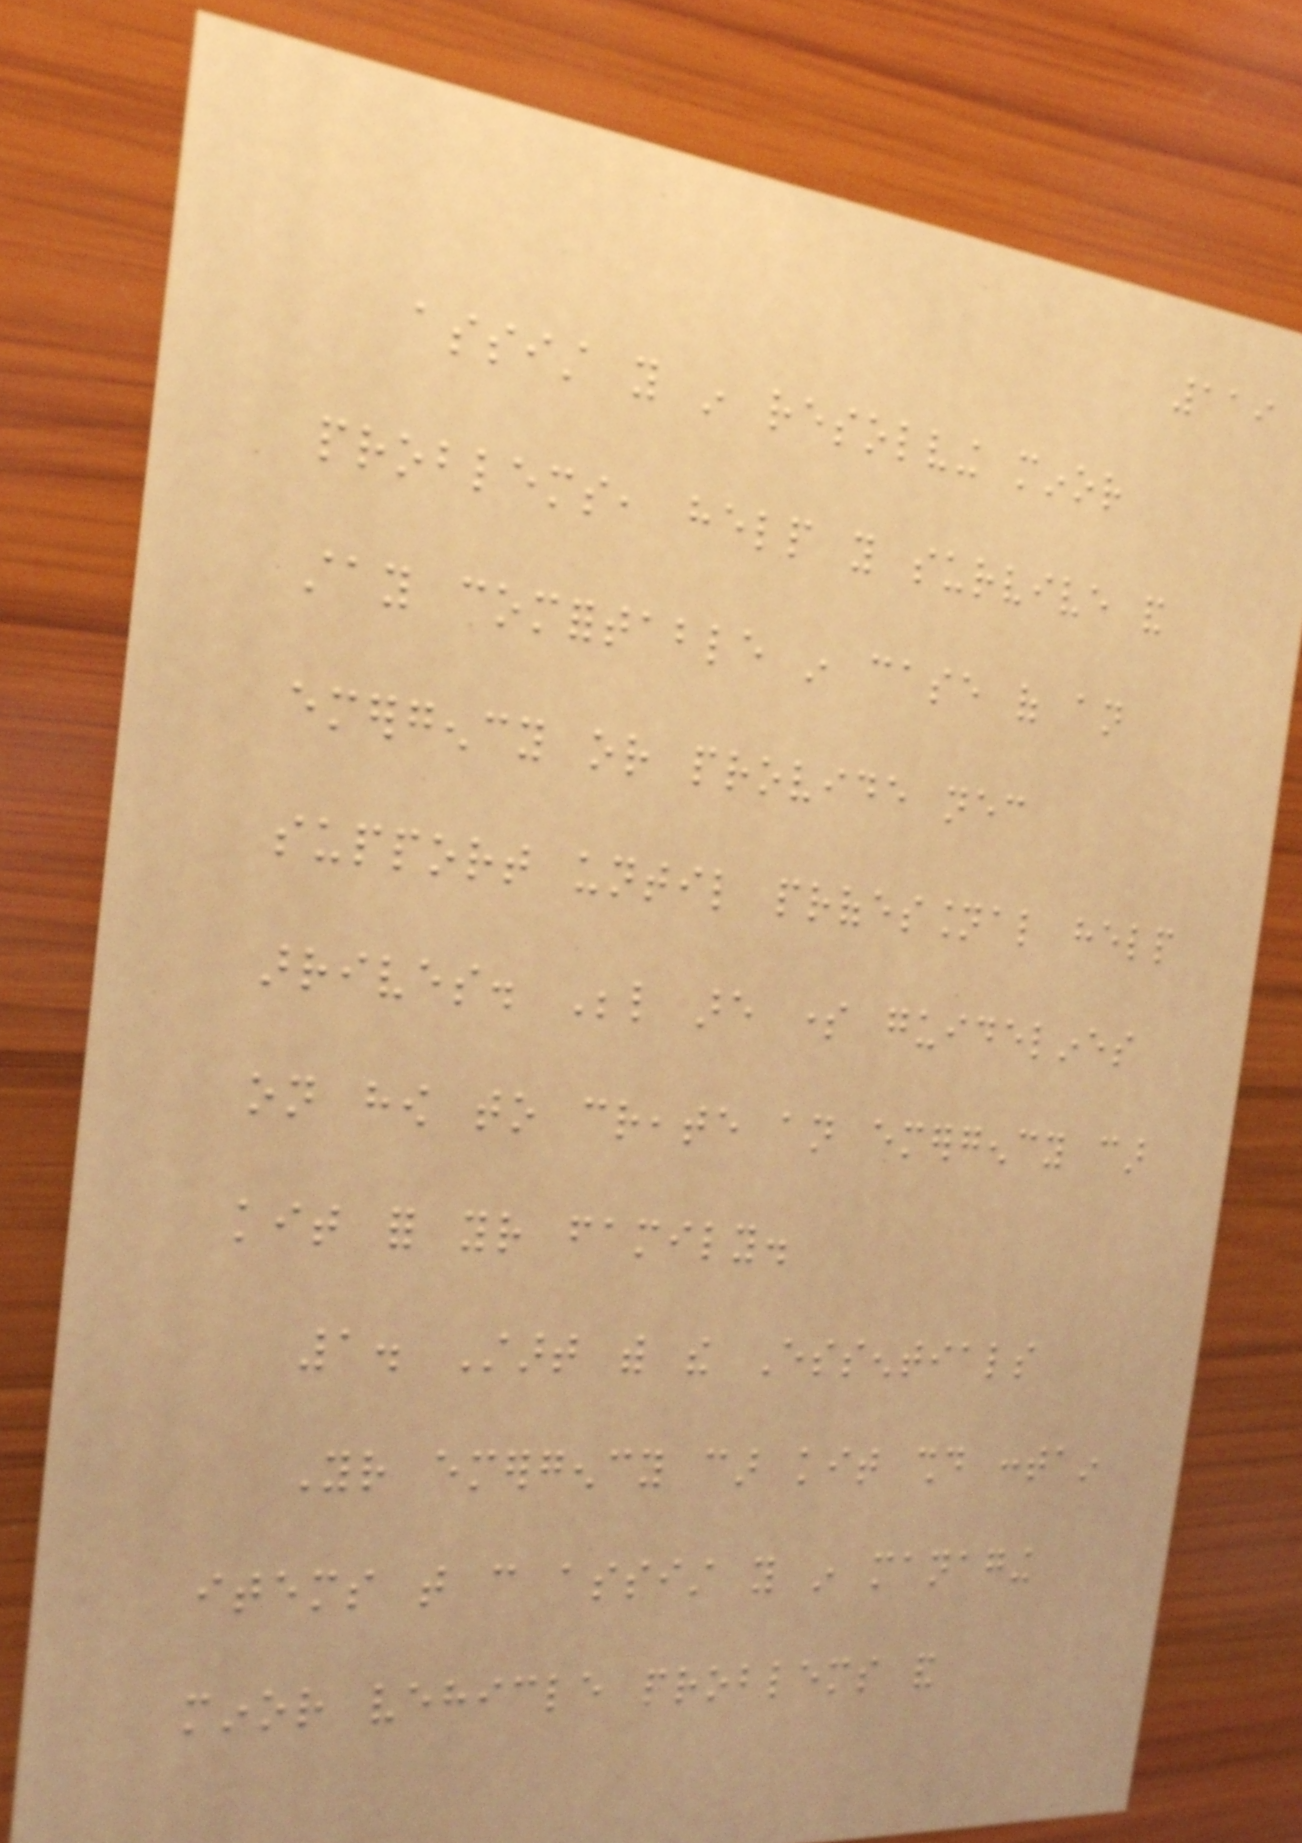119
assist you in resolving minor
problems, help you survive and
stay comfortable in case of an
emergency or provide necessary
support until professional help
arrives. Below are some guidelines
on how to create an emergency car
kit for your family.
1. Start with the Essentials
Your emergency car kit should contain
items that can assist you in managing
minor vehicle problems and
